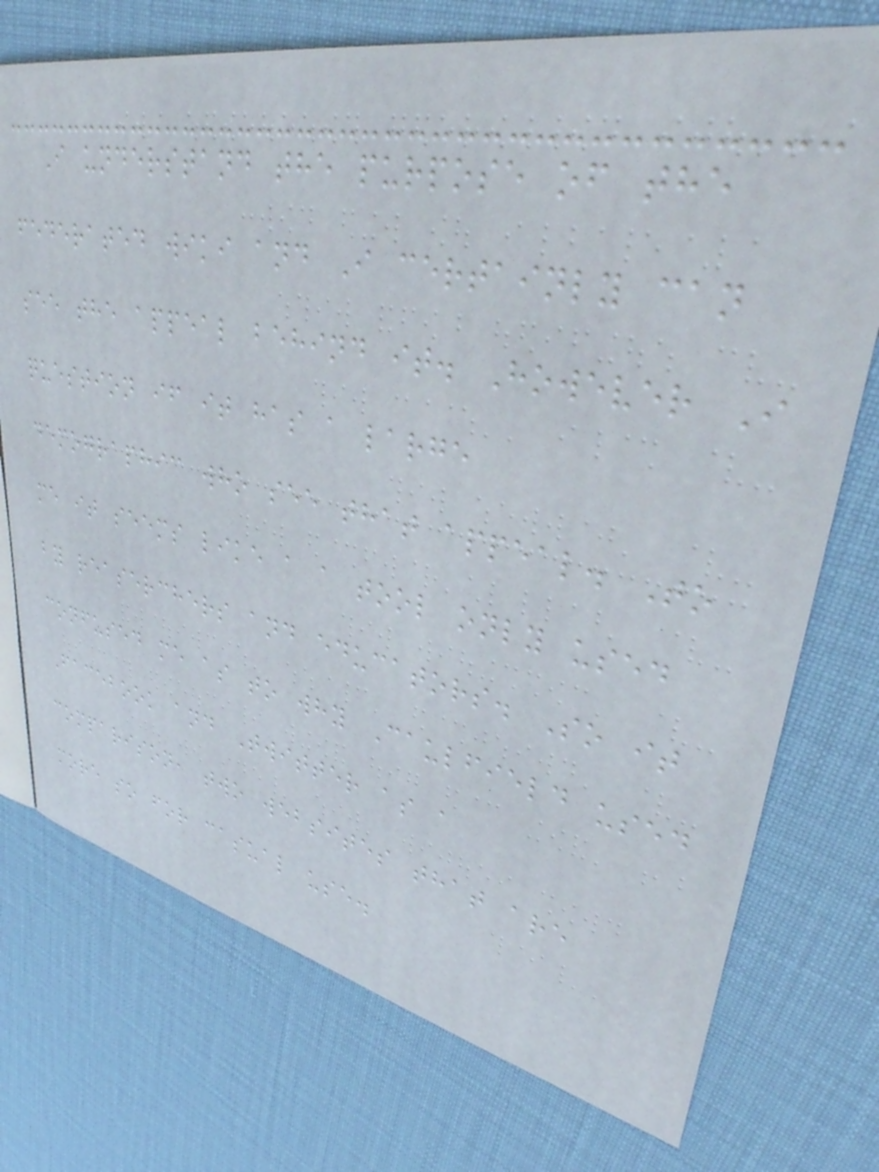I understand the purpose of the
federated wiki and I certainly can
see the appeal behind it. However I
question if it has a large
demographic who see that appeal. To
me it seems like a a tool only used
by reaserchers and educators. So it
confused me as to why Caulfield used
Facebook and Twitter as a
comparison, two websites that are
more so for casual use.
